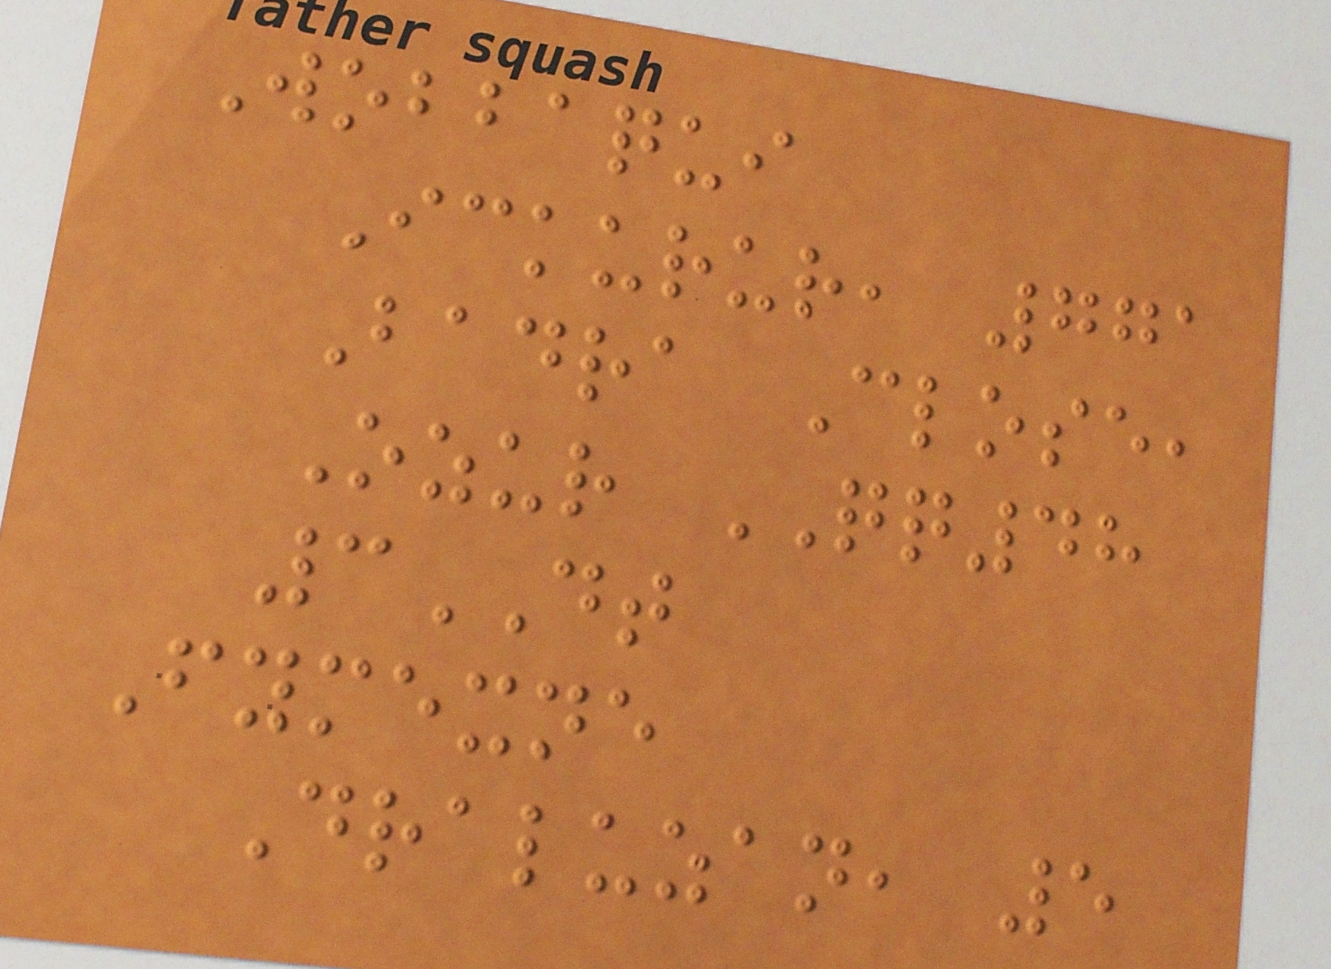Wobbaqui
Ickurur, 771
Badra Close,
Ozur QQ48
3DT
Fymexne
Draluzan, 5
